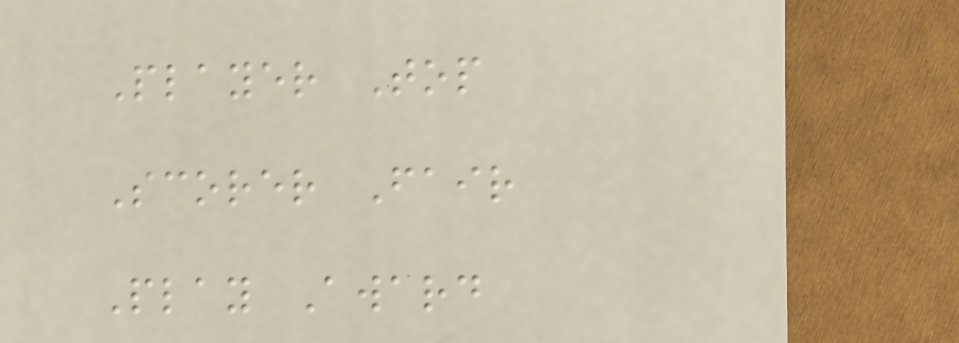Player Top
Scorer Fair
Play Award
